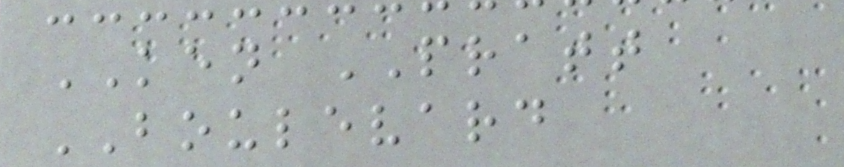KEN PRATT
BOULEVARD
